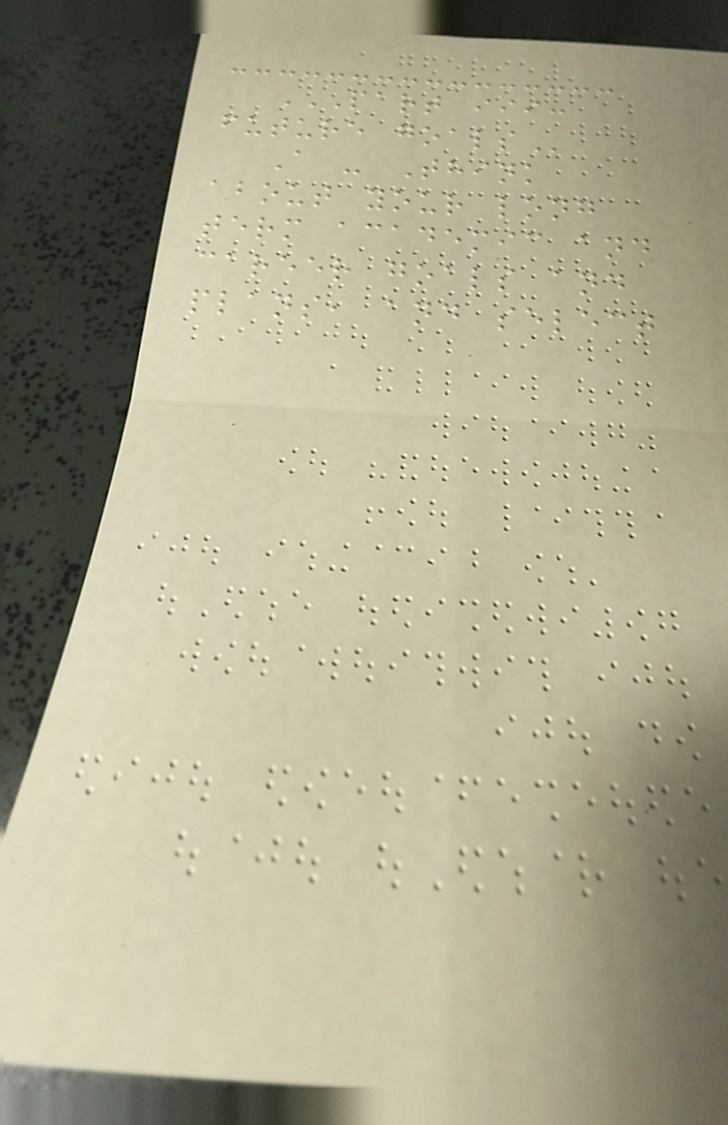PART III:
FUTURE GOALS
A - Think
about your long
term academic and
career goals and
plans, and select
